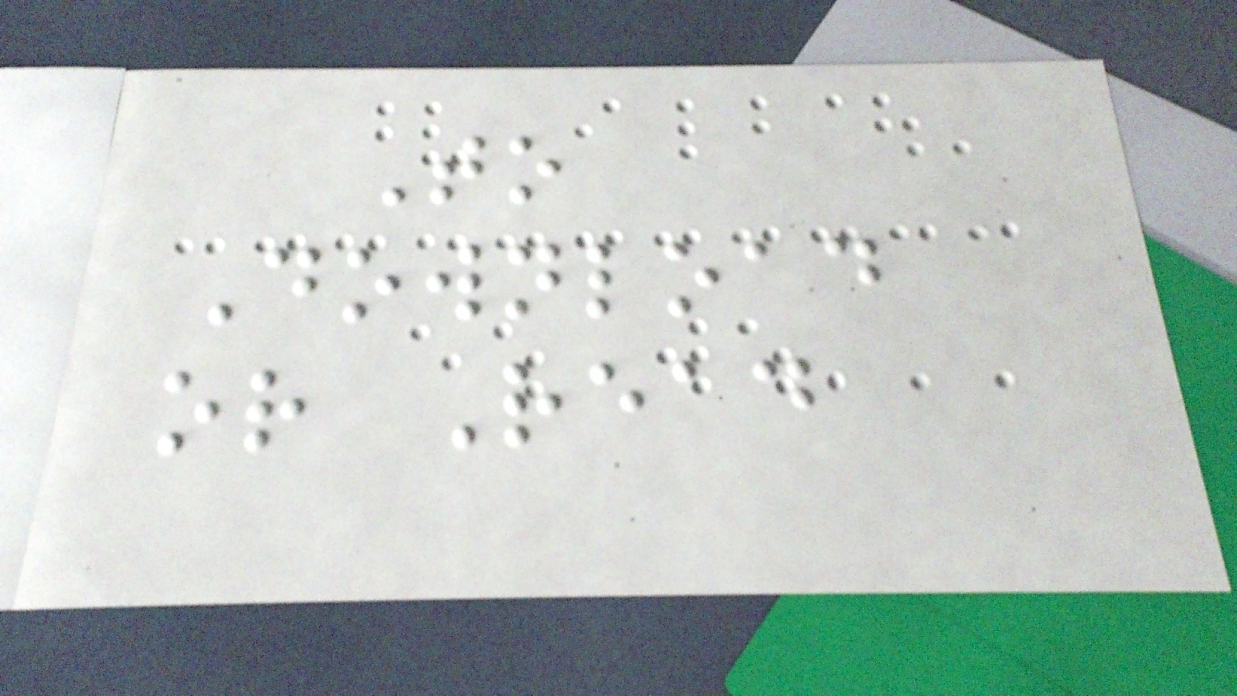To
Download
or Read
